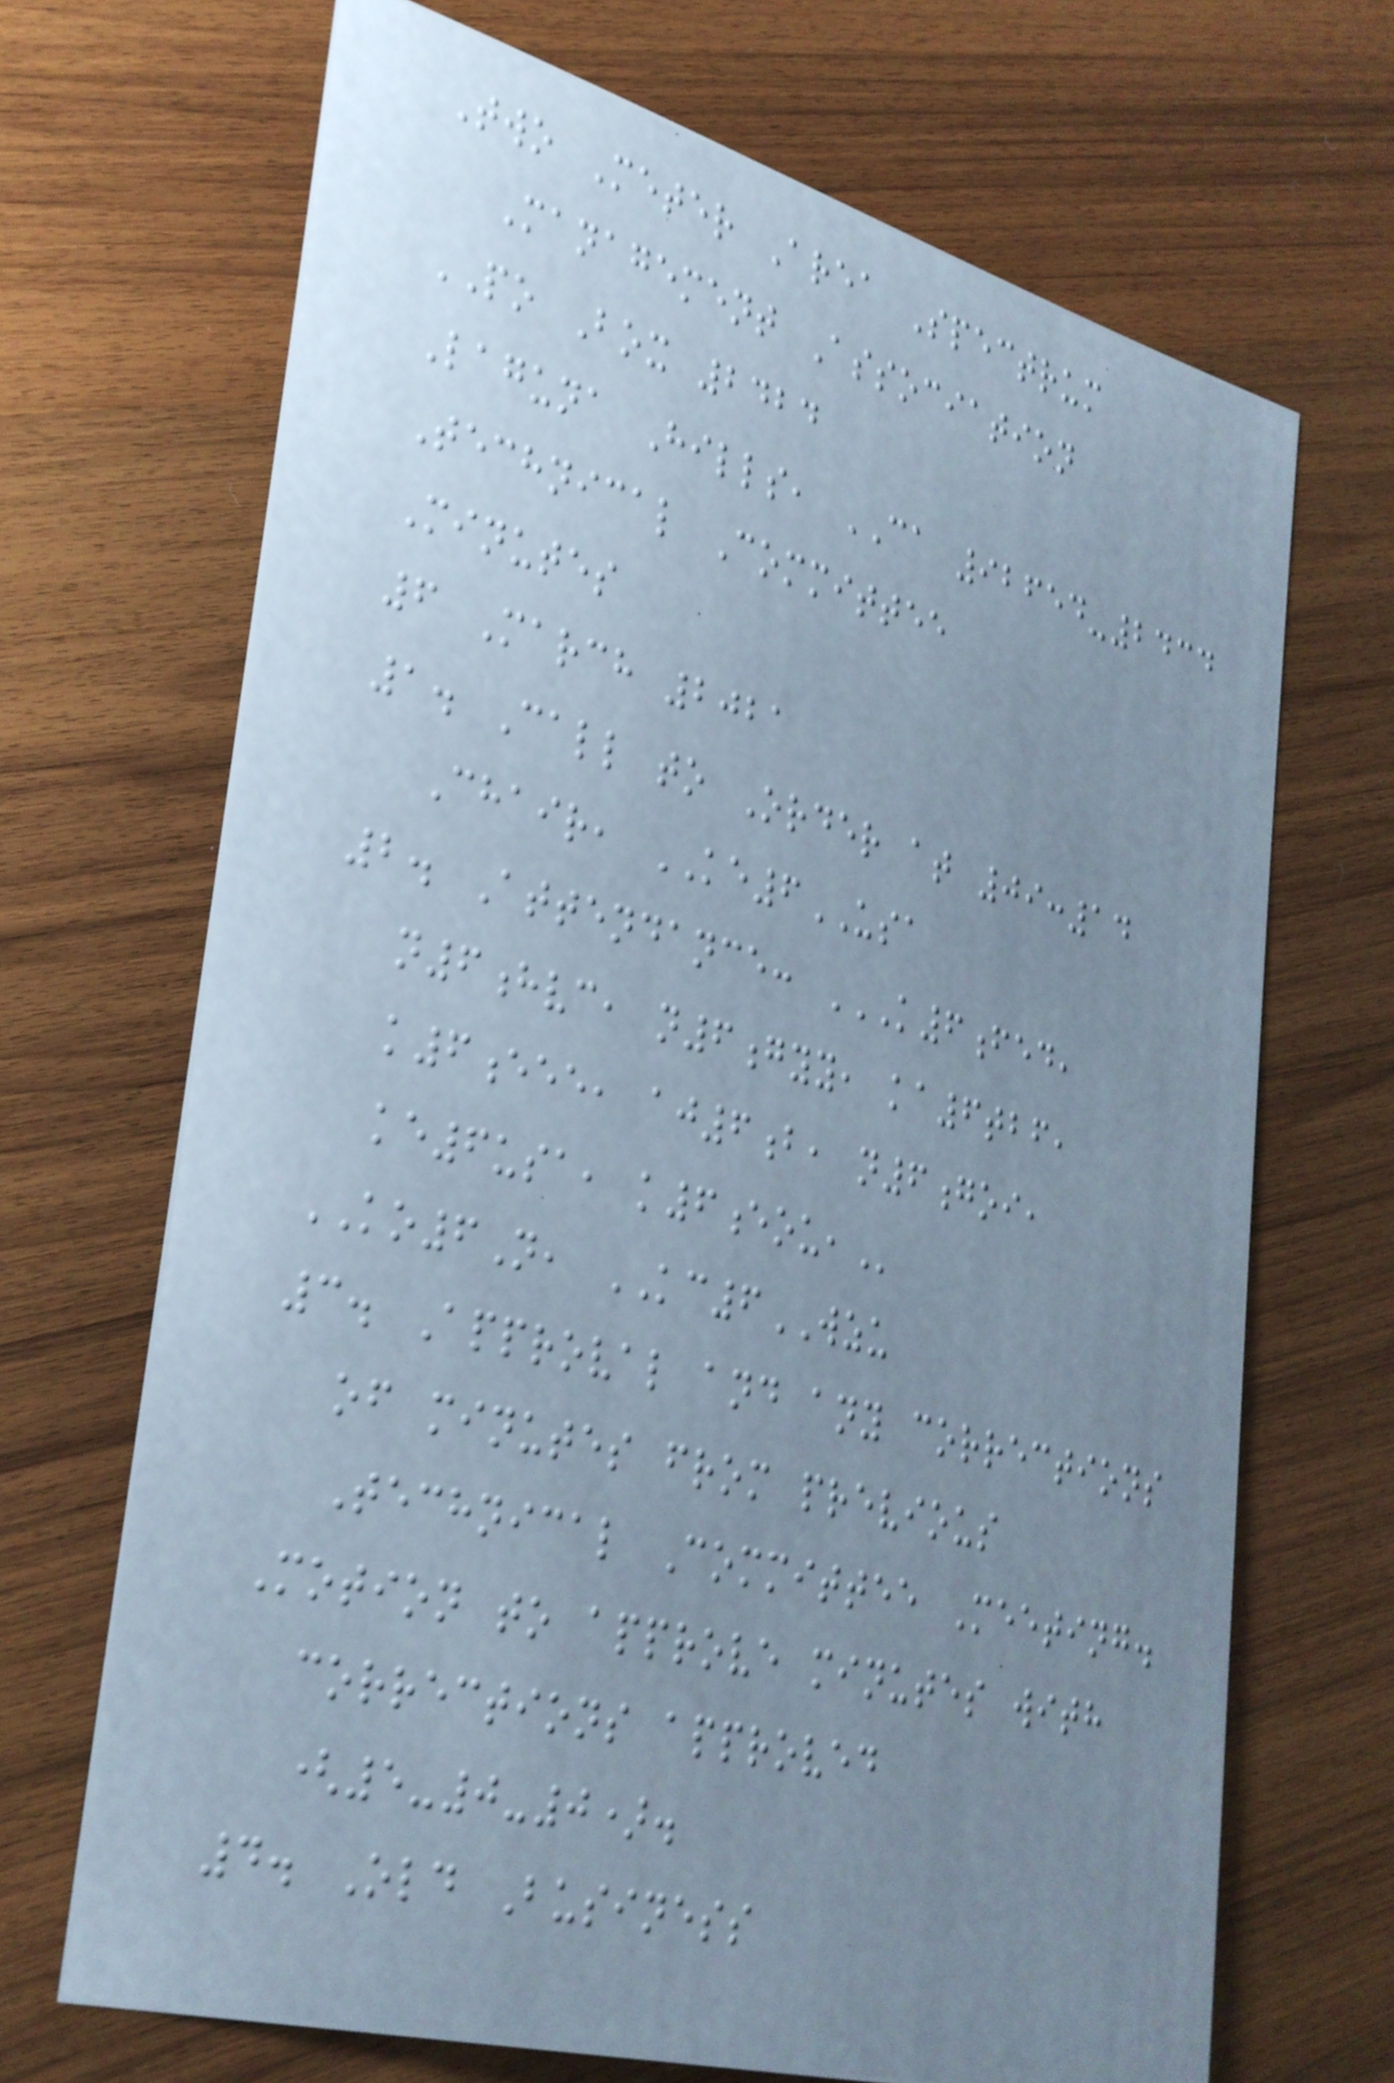Two Meter Area Spectrum
Management Association
PO Box 2424
Laguna Hills, CA 92654-2434
Technical Committee
Minutes
6 March 2021
1. Call to Order at 09:14
Chair, KE6USA
2. Attendance: K6FED,
N6HVC, N6GYY, KA6TBF,
K6EEE, AJ6B, N6GOI,
KE6USA, K6EOU,
KO6N, KC6WZU
3. Approval and any corrections
of minutes from previous
Technical Committee Meeting.
Motion to approve minutes with
corrections approved
(5-0-0).
4. Old Business
